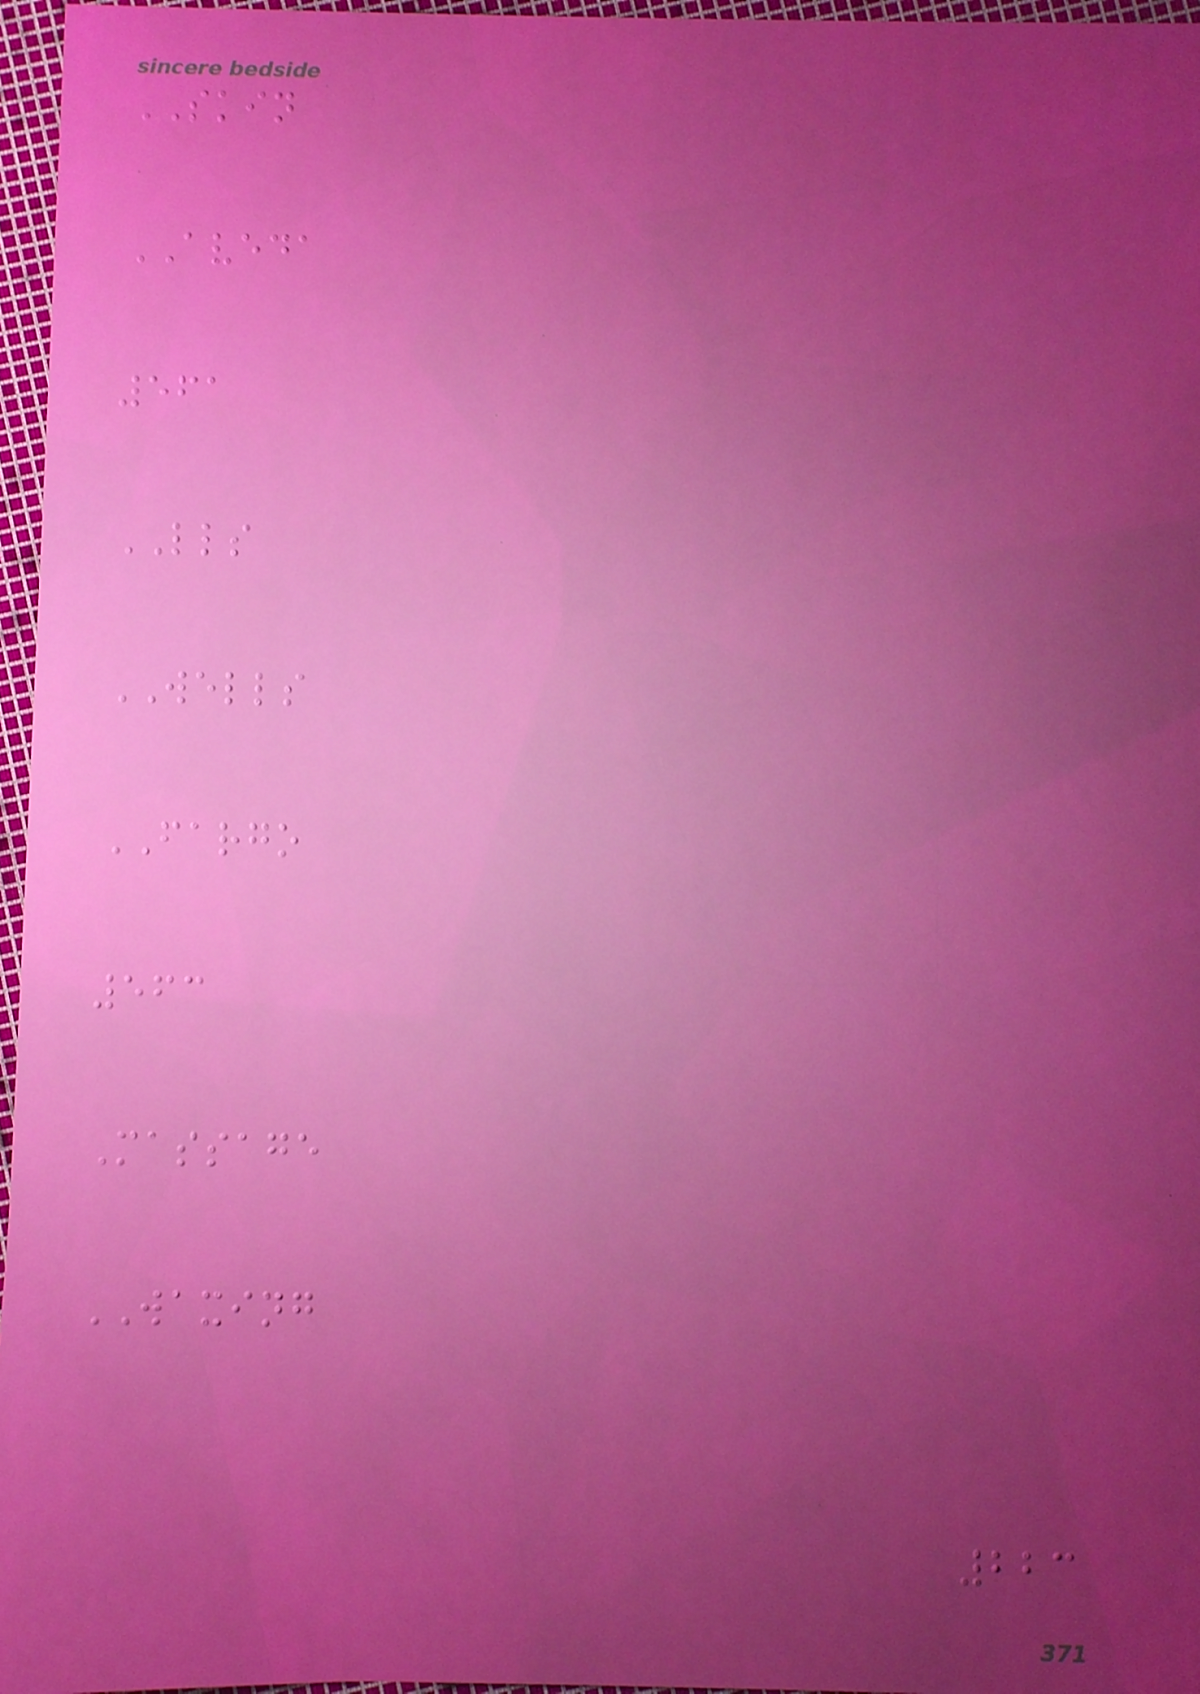SKIN
AVEDA
561
LLS
WELLS
FARGO
563
Massage
WAXING
223
